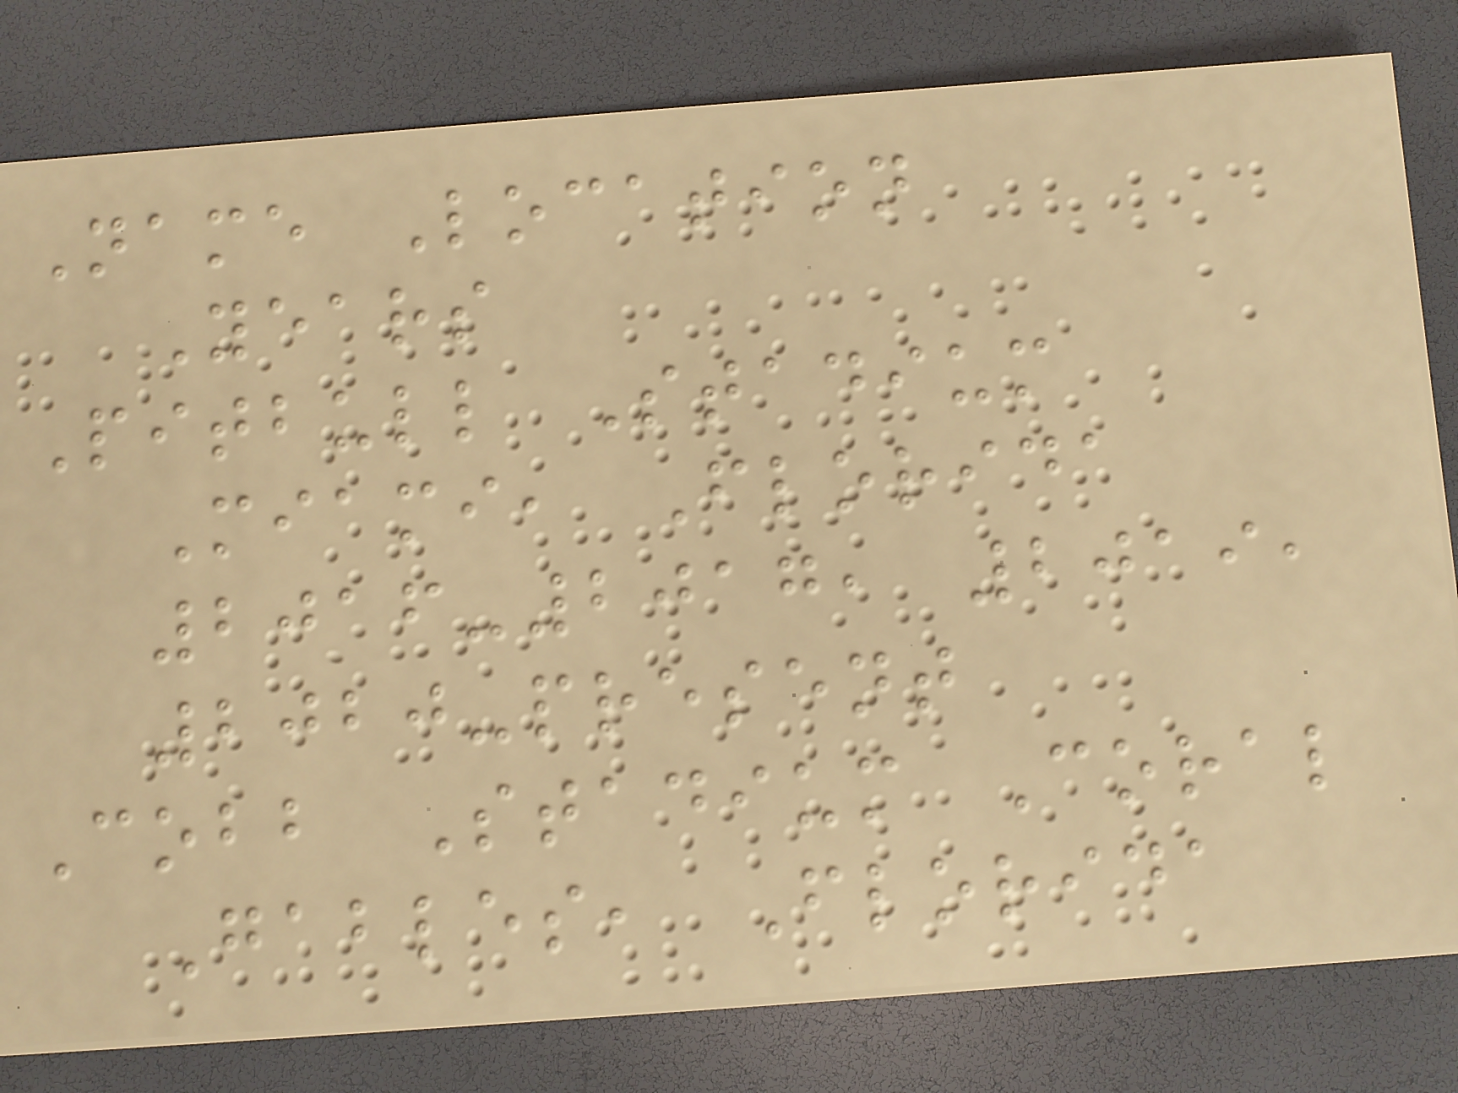Name Location
Years
Pitbull Stadium
Miami, Florida
2016-2017, 2019,
2020-present
Cobb Stadium Coral
Gables, Florida
